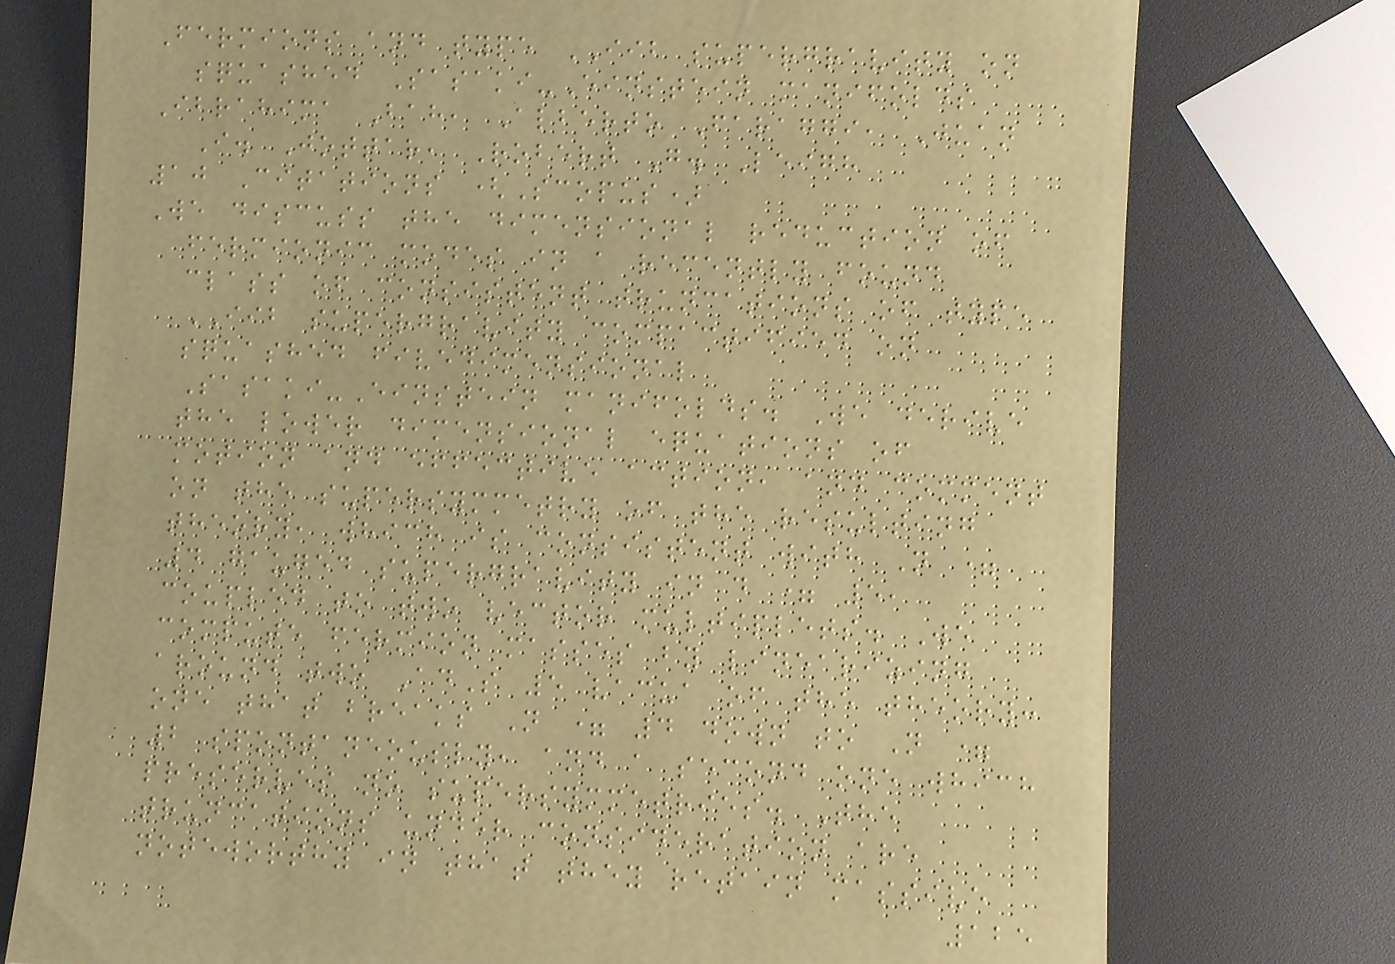Fermions and type IIB supergravity on
squashed Sasaki-Einstein manifolds
Ibrahima Bah, Alberto Faraggi, Juan
I. Jottar, Robert G. Leigh
10 Citations (Scopus)
We discuss the dimensional reduction of
fermionic modes in a recently found
class of consistent truncations of type
IIB supergravity compactified on
squashed fivedimensional
Sasaki-Einstein manifolds. We derive
the lower dimensional equations of
motion and effective action, and comment
on the supersymmetry of the resulting
theory, which is consistent with N =
4 gauged supergravity in d = 5,
coupled to two vector multiplets. We
compute fermion masses by linearizing
around two AdS 5 vacua of the theory:
one that breaks N = 4 down to N =
2 spontaneously, and a second one which
preserves no supersymmetries. The
truncations under consideration are
noteworthy in that they retain massive
125
